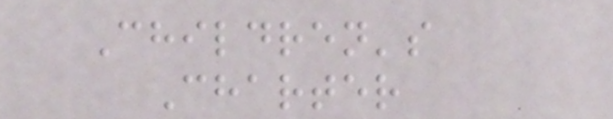Children's
Charter
